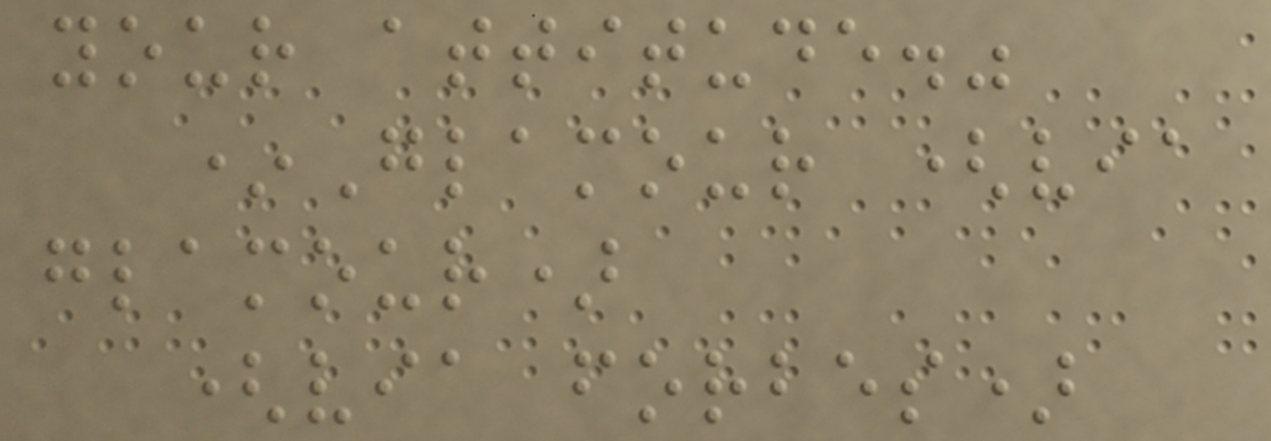your attitude."
*Glamour (via
glamour)
(via forbes)
